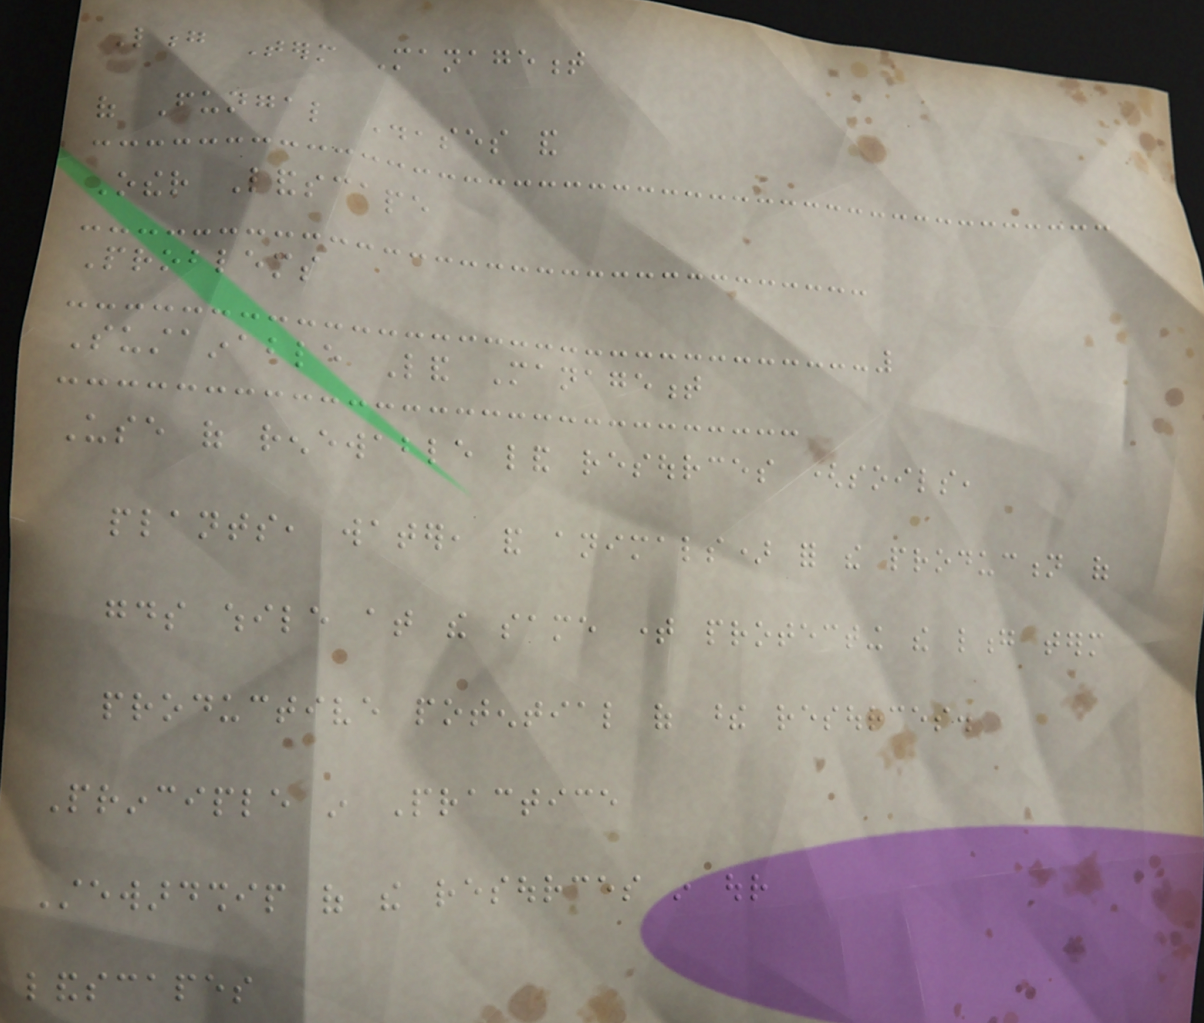Long Term Management
of Fungal Diseases and
Other Landscape
Problems
Sustainable Land Management
Use of renewable land resources (soils,
plants, water, and animals) for the production of
goods while at the same time protecting the long term
productive potential of these resources.
Principle in Practice
Stewardship of the resources in our
landscapes
